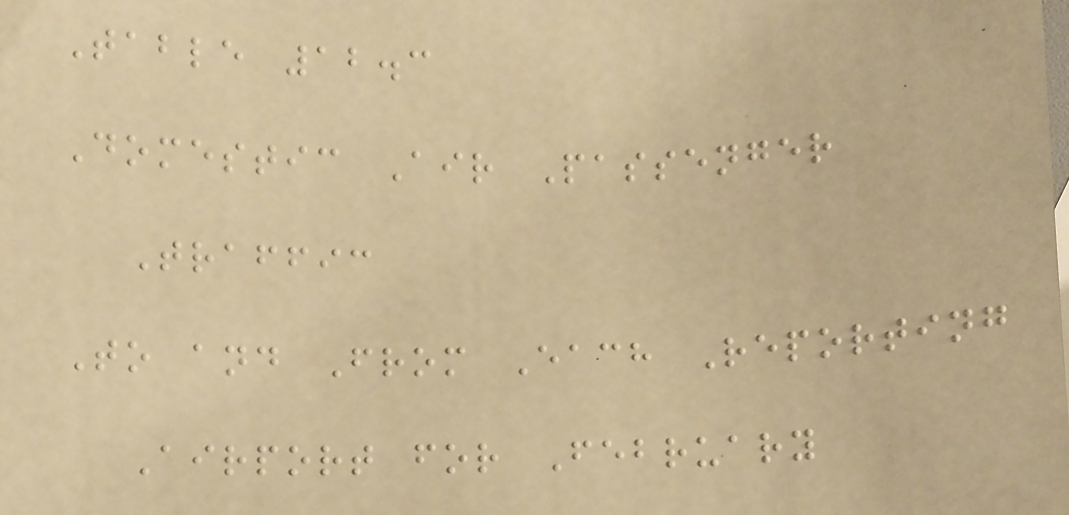Table 12.3
Domestic Air Passenger
Traffic
To and From Each Reporting
Airport for February
